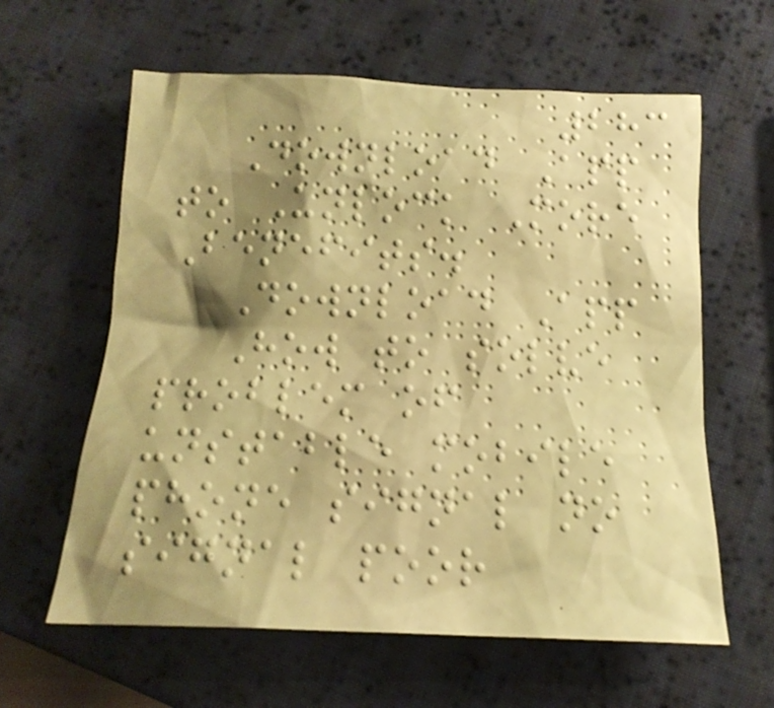283
Download App
to Unlock More
Benefits.
Download App
How to solve
problem of
unstable mobile
phone signal no
signal poor
